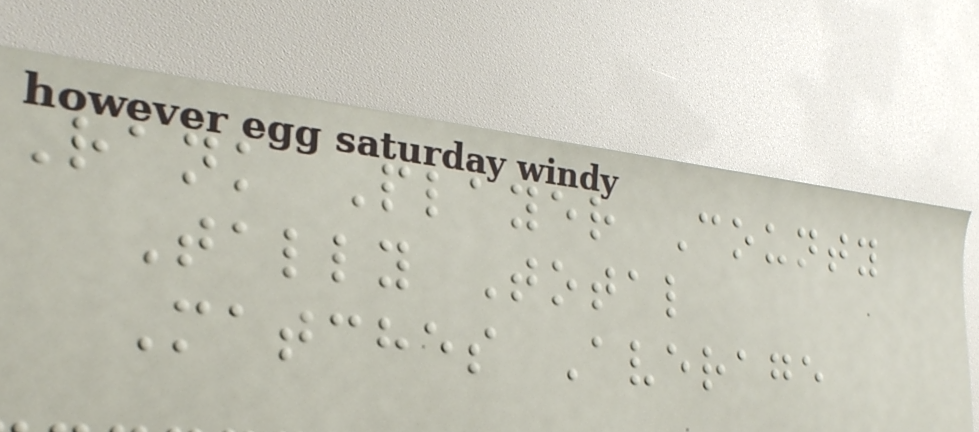Rank Player County
Tally Total
Matches Average
